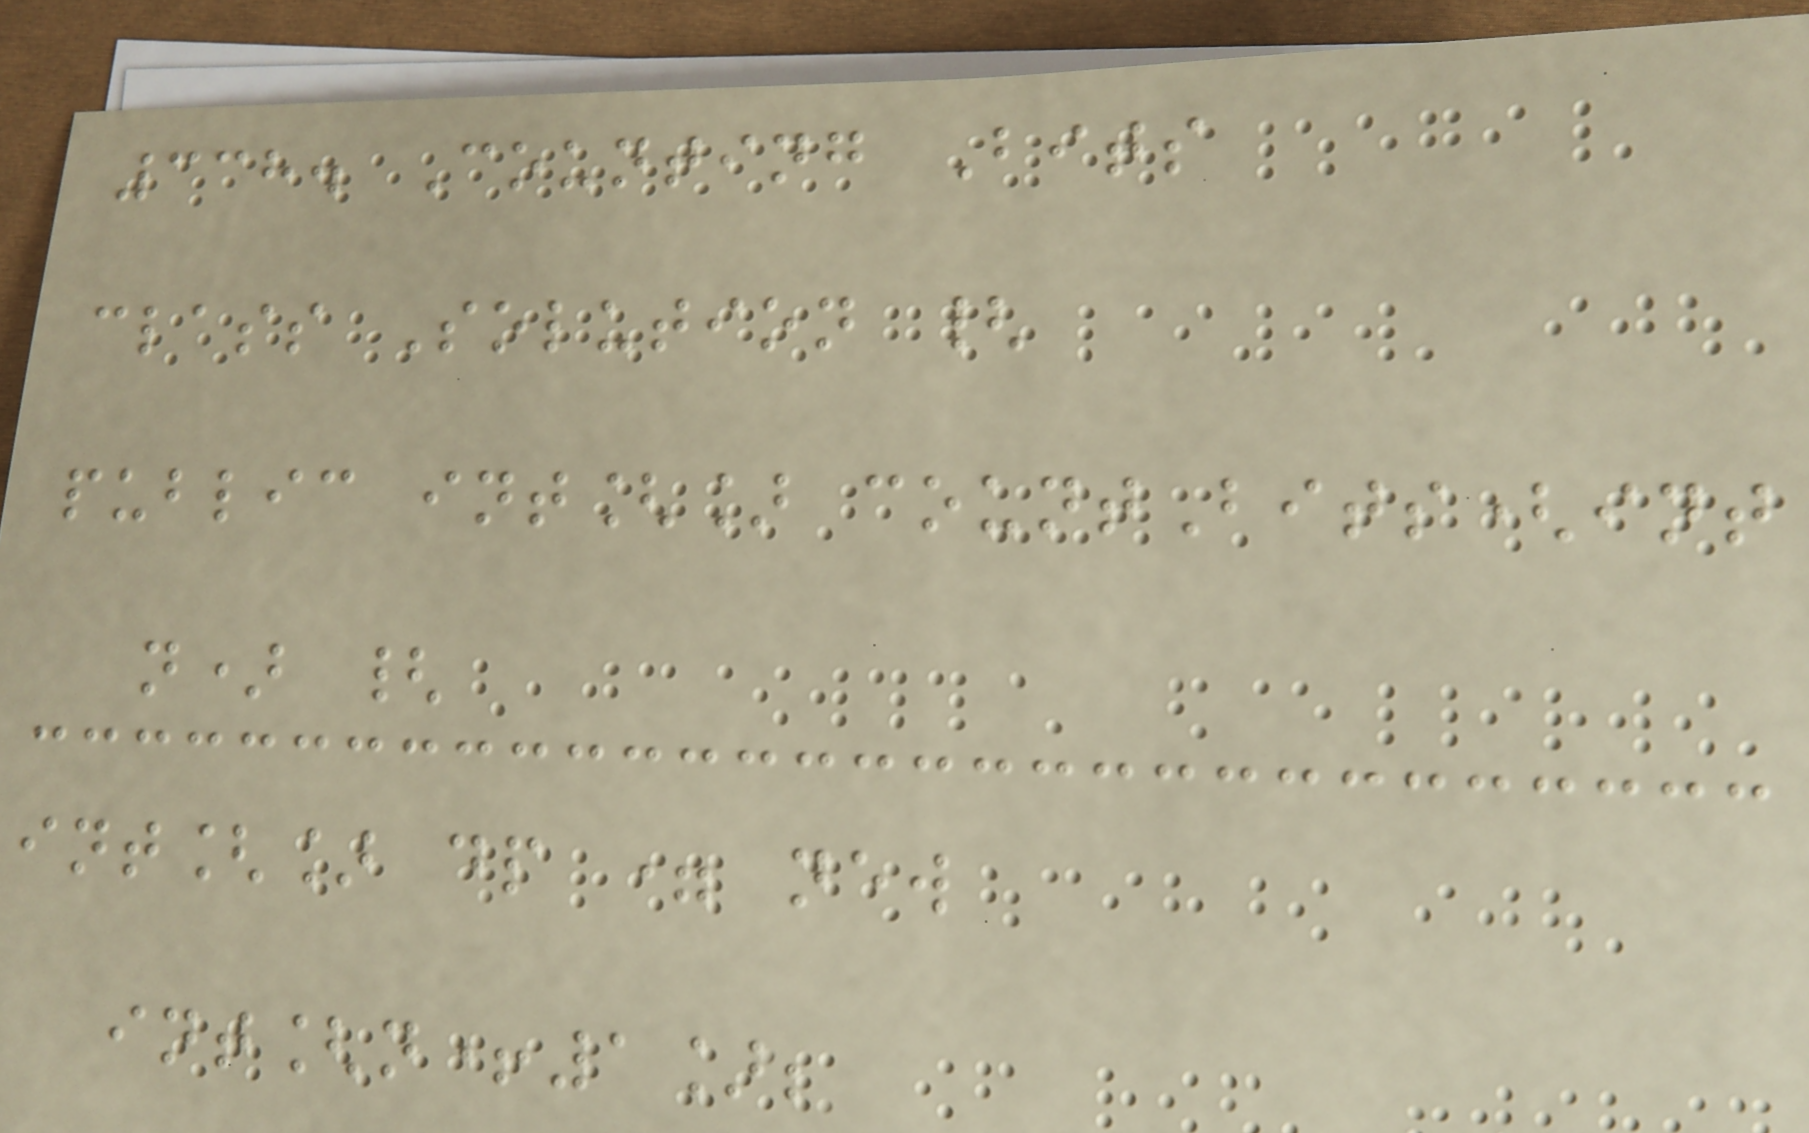338. Counting Bits
class Solution {
public int[] countBits(int
n) {
int[] dp = new
int[n+1];
